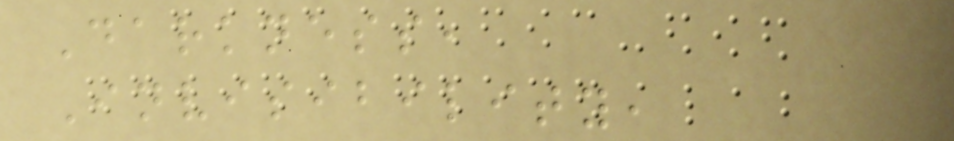Darkness,
Invisibility,
